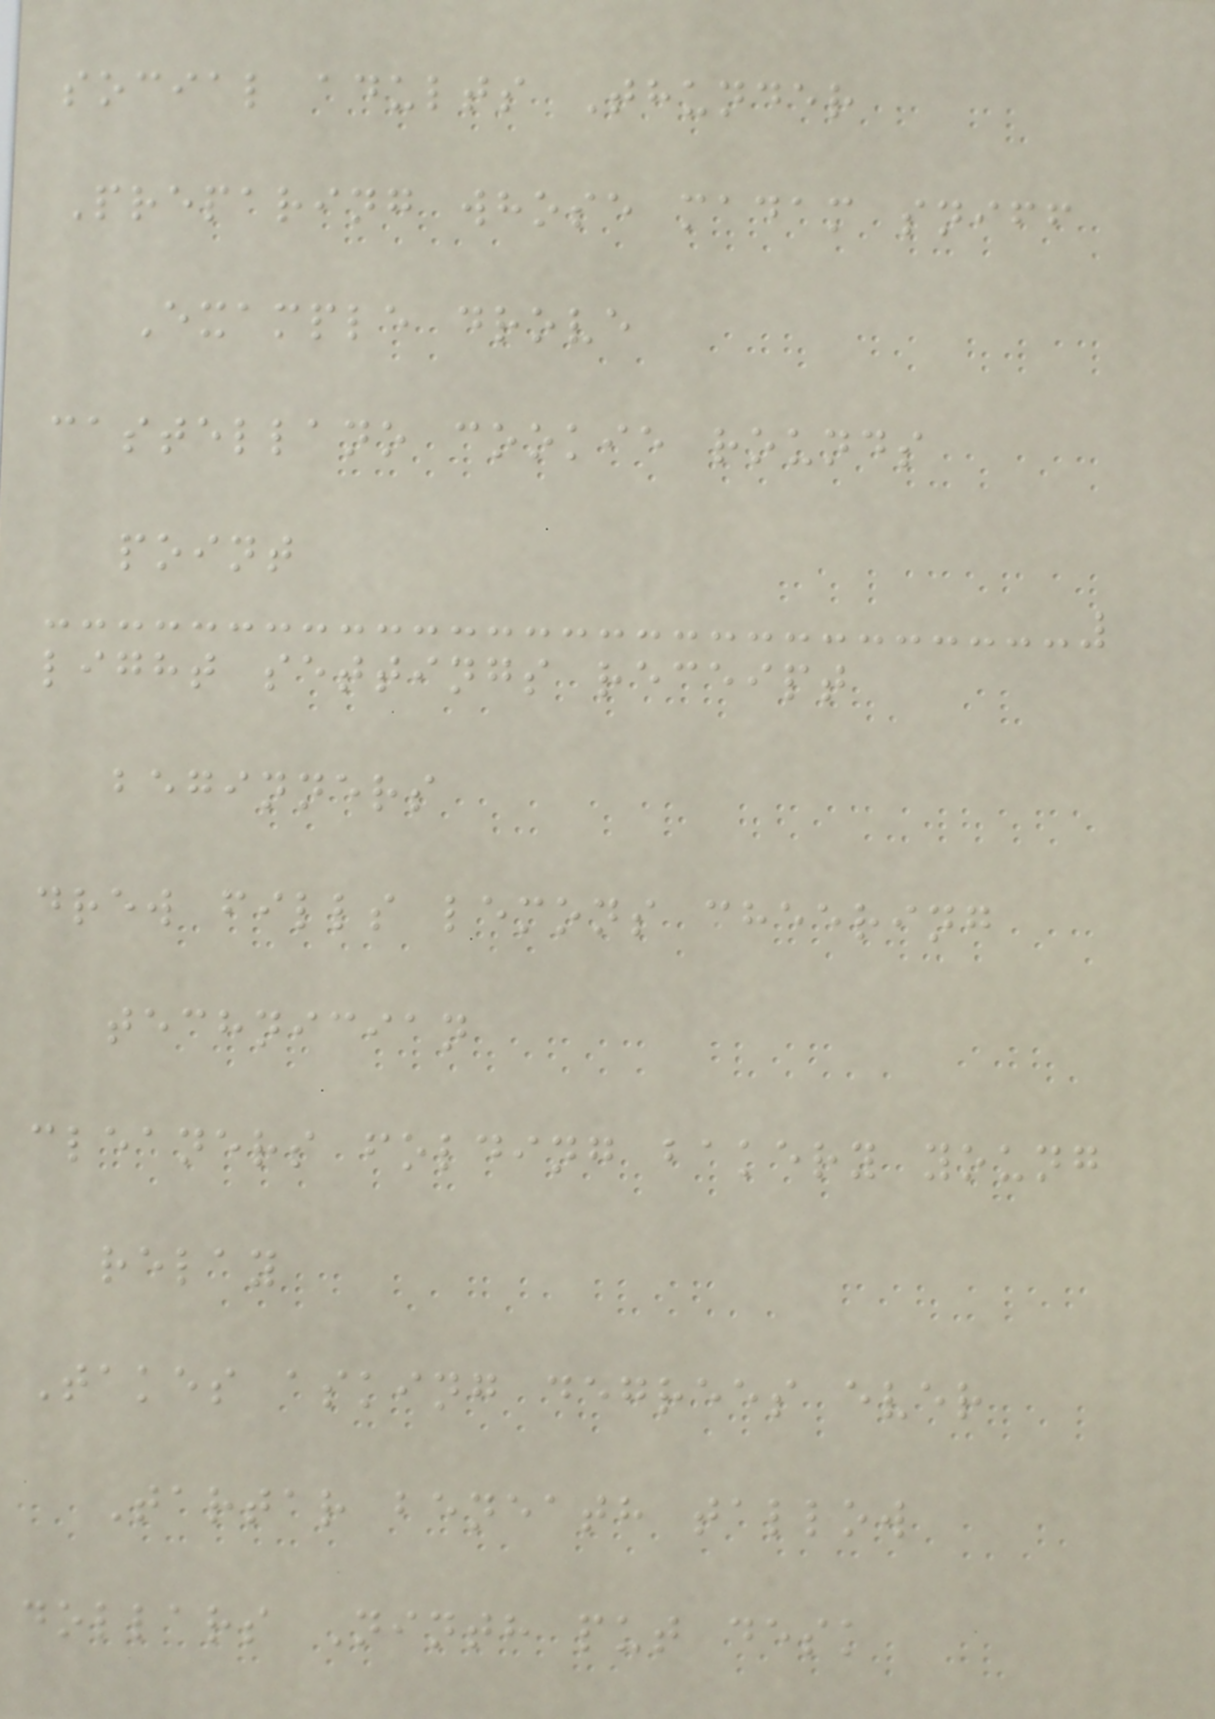social adults Thunder
Preparing whose madam sniff
Example drove
castellano cookie rounds
point
light settings receipt
beginners
drew fills lemons cheering
technician
cleaners folding bakery young
relay
Takes asking degrees ever
Tartar beneath tallow
dollars Ninth put desk
